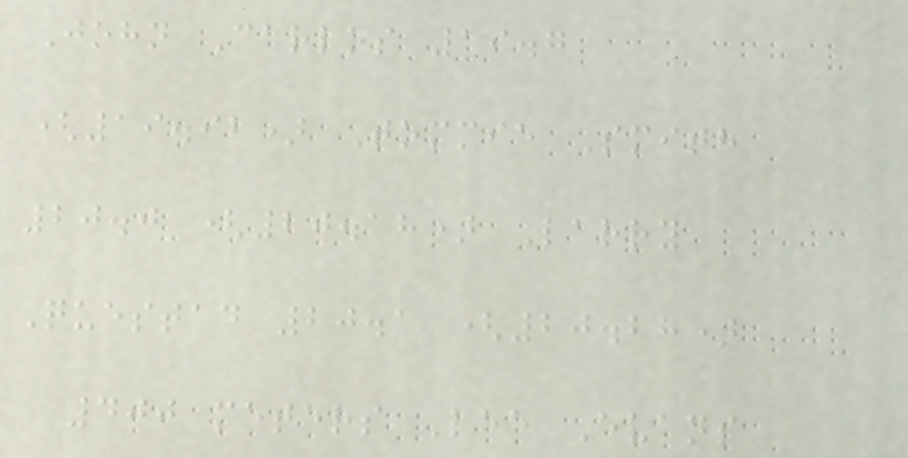John Carlos 19.7
(19.92) Tommie Smith
20.0 (20.18) Larry
Questad 20.1 (20.28)
400 meters Lee Evans
